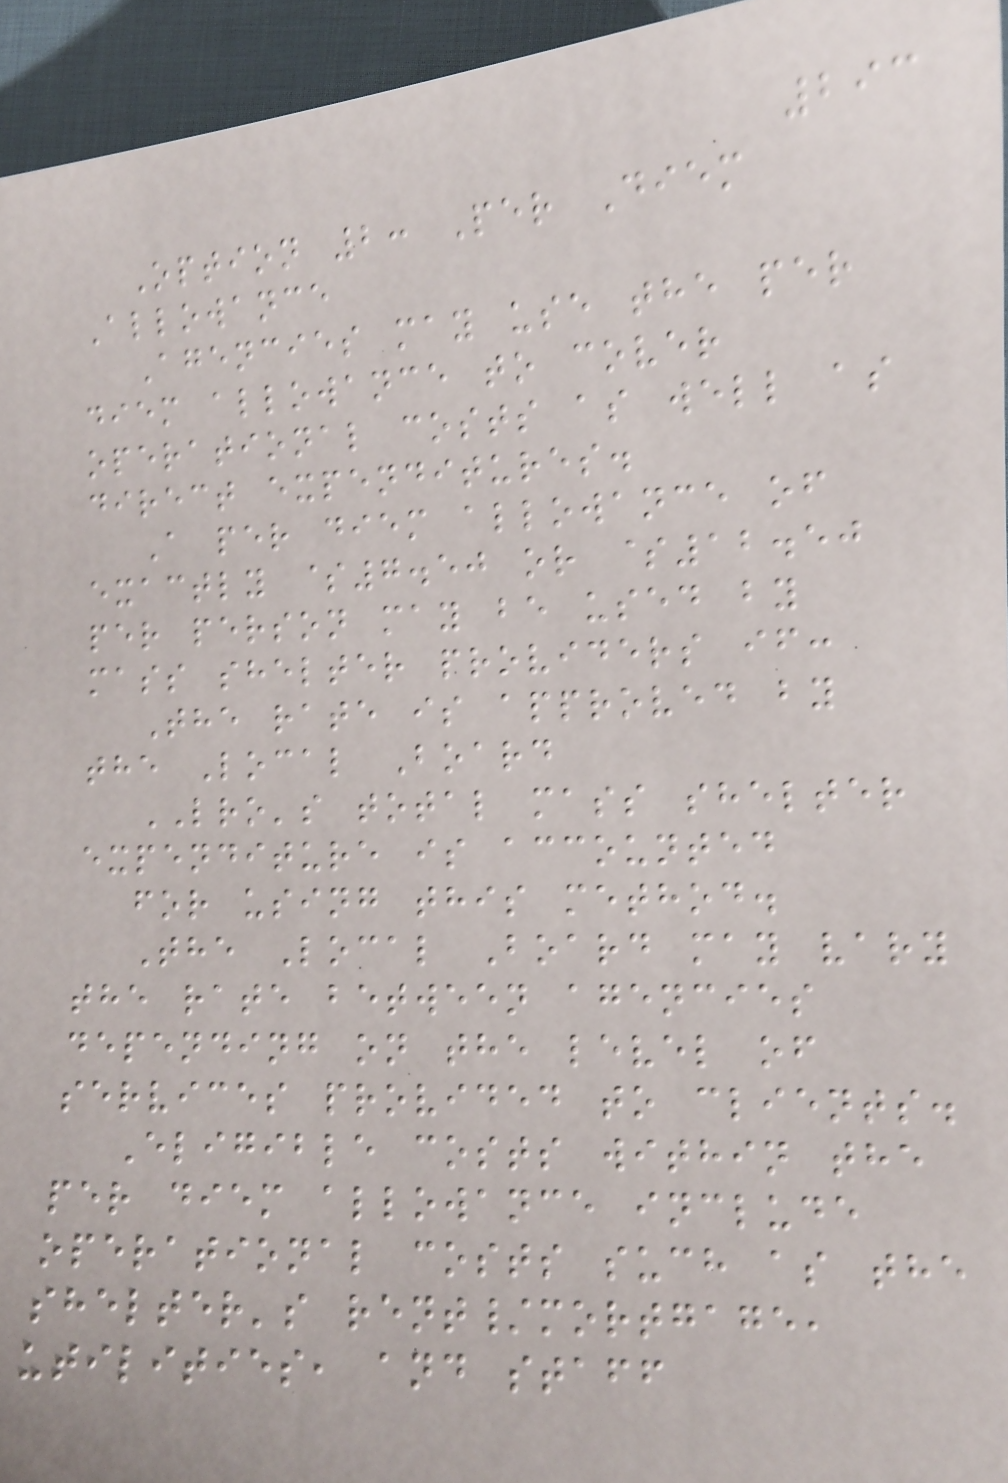293
Option 2: Per Diem
Allowance
Agencies may use the per
diem allowance to cover
operational costs as well as
direct expenditures.
A per diem allowance of
exactly $7.50 or $12.50
per person may be used by
mass shelter providers if:
The rate is approved by
the Local Board
LRO's total mass shelter
expenditure is accounted
for using this method.
The Local Board may vary
the rate between agencies
depending on the level of
services provided to clients.
Eligible costs within the
per diem allowance include
operational costs such as the
shelter's rent/mortgage,
utilities, and staff
